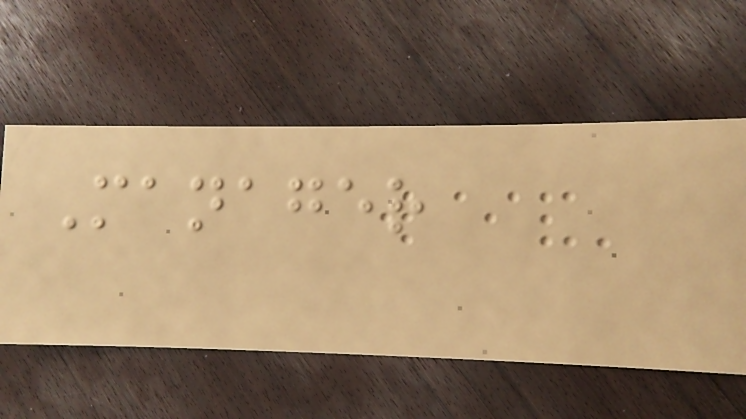Manager
